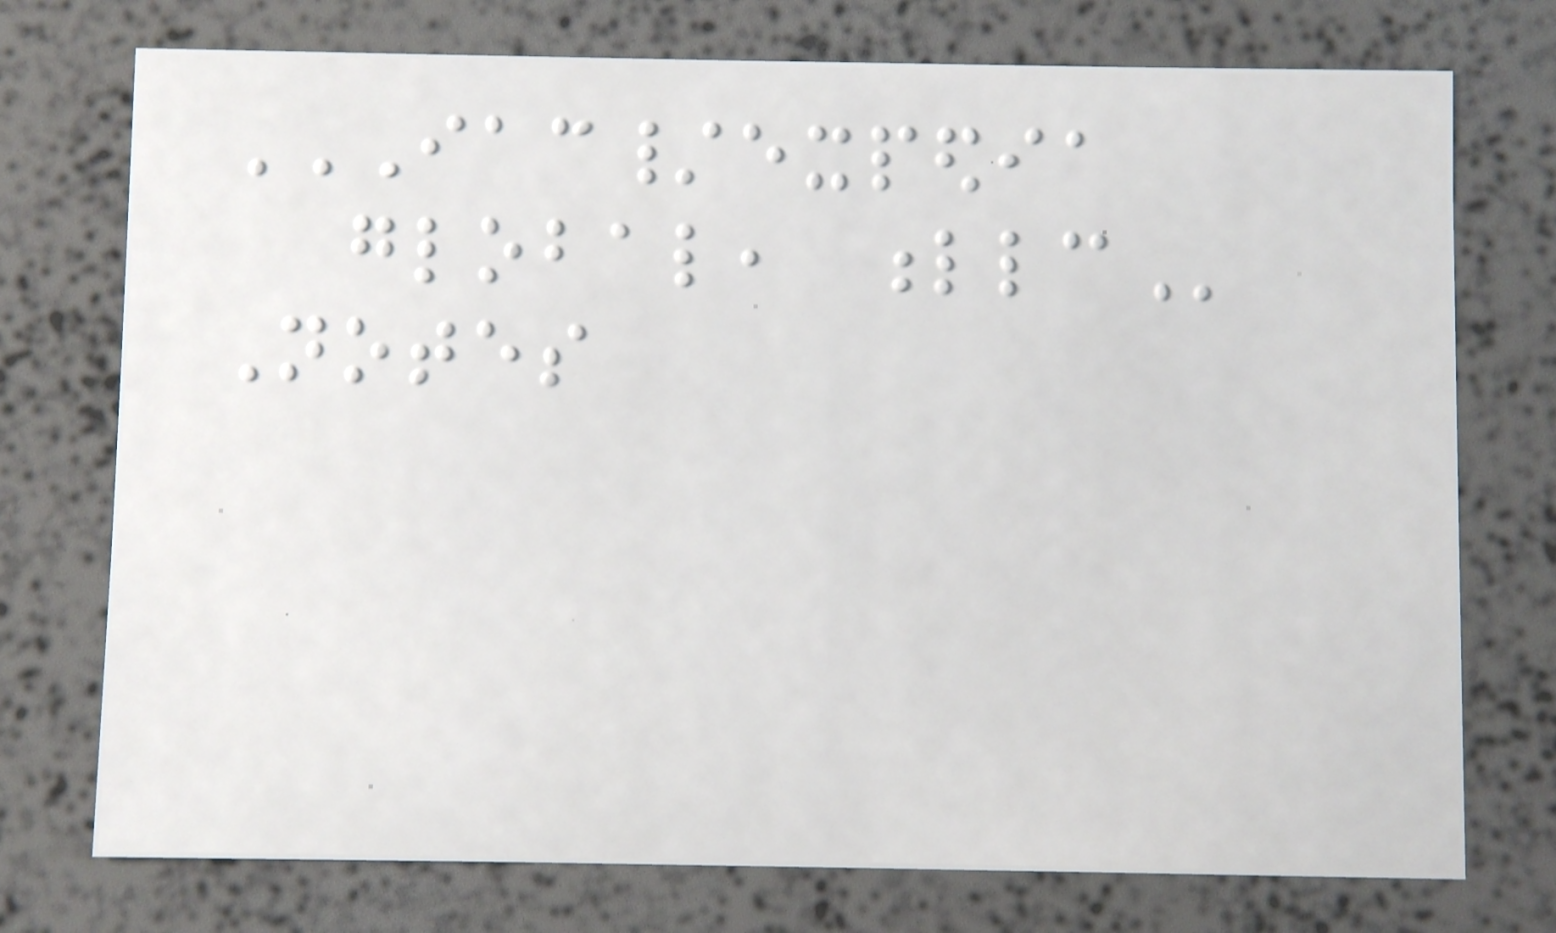IAC/EXPEDIA
GLOBAL, LLC
Notes
